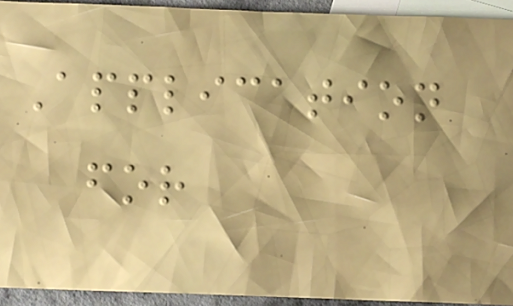Application
for
